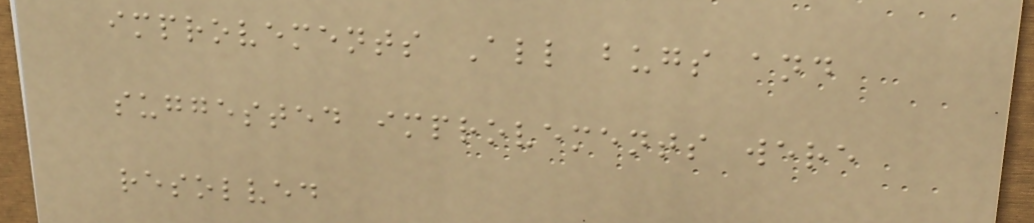improvements All bugs and
suggested improvements were
resolved
